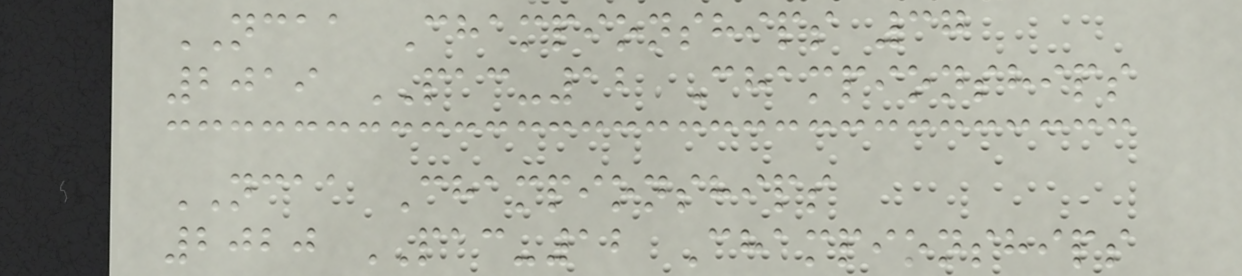NCAA Championships 37
2019 PAC-12 Championships
NCAA Championships
2020 PAC-12 Championships
